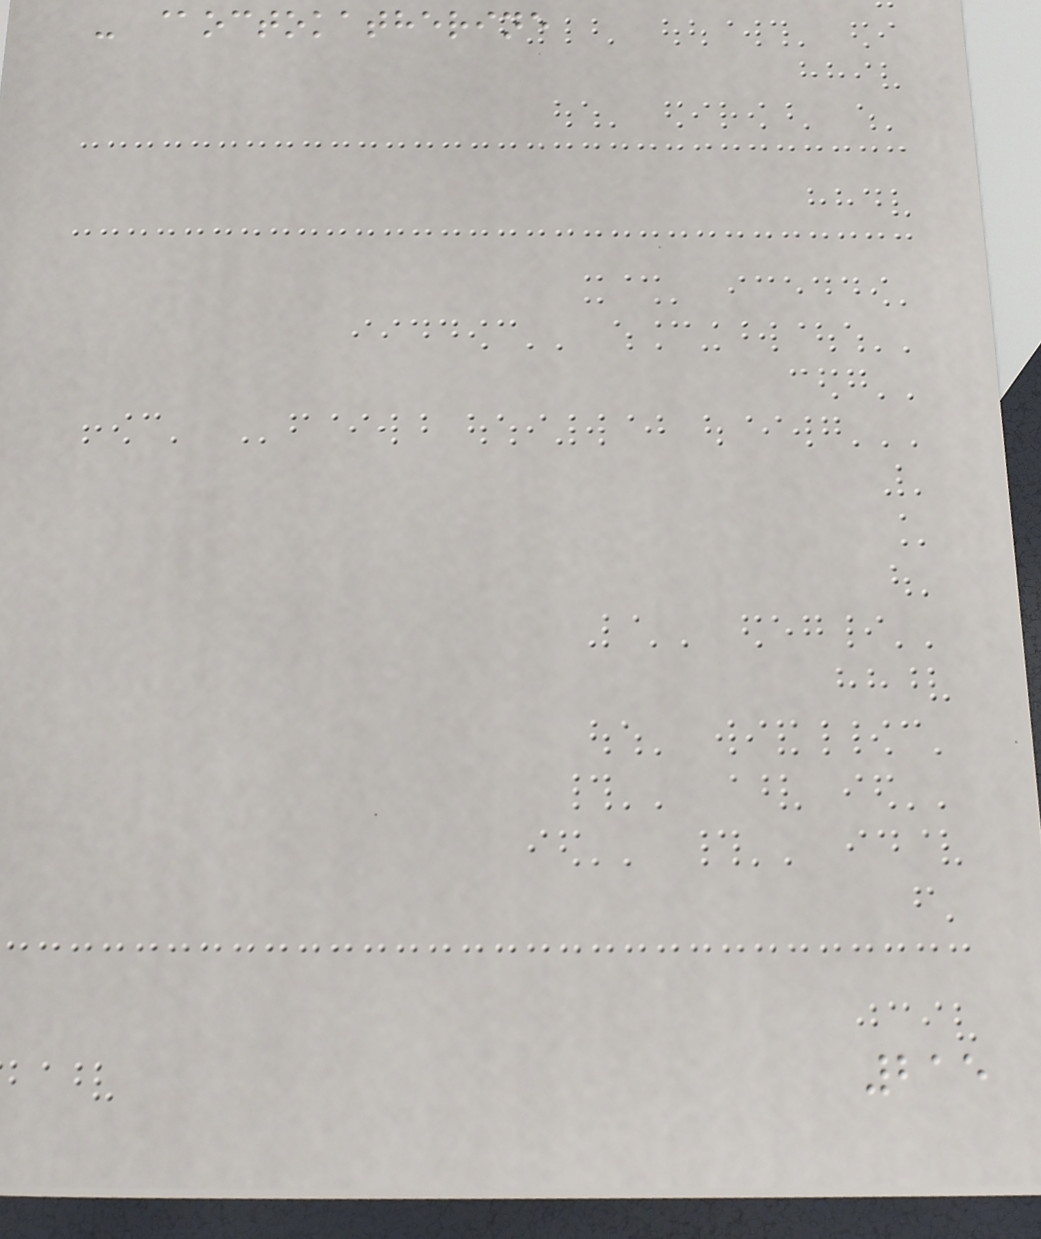- @octokatherine
215
